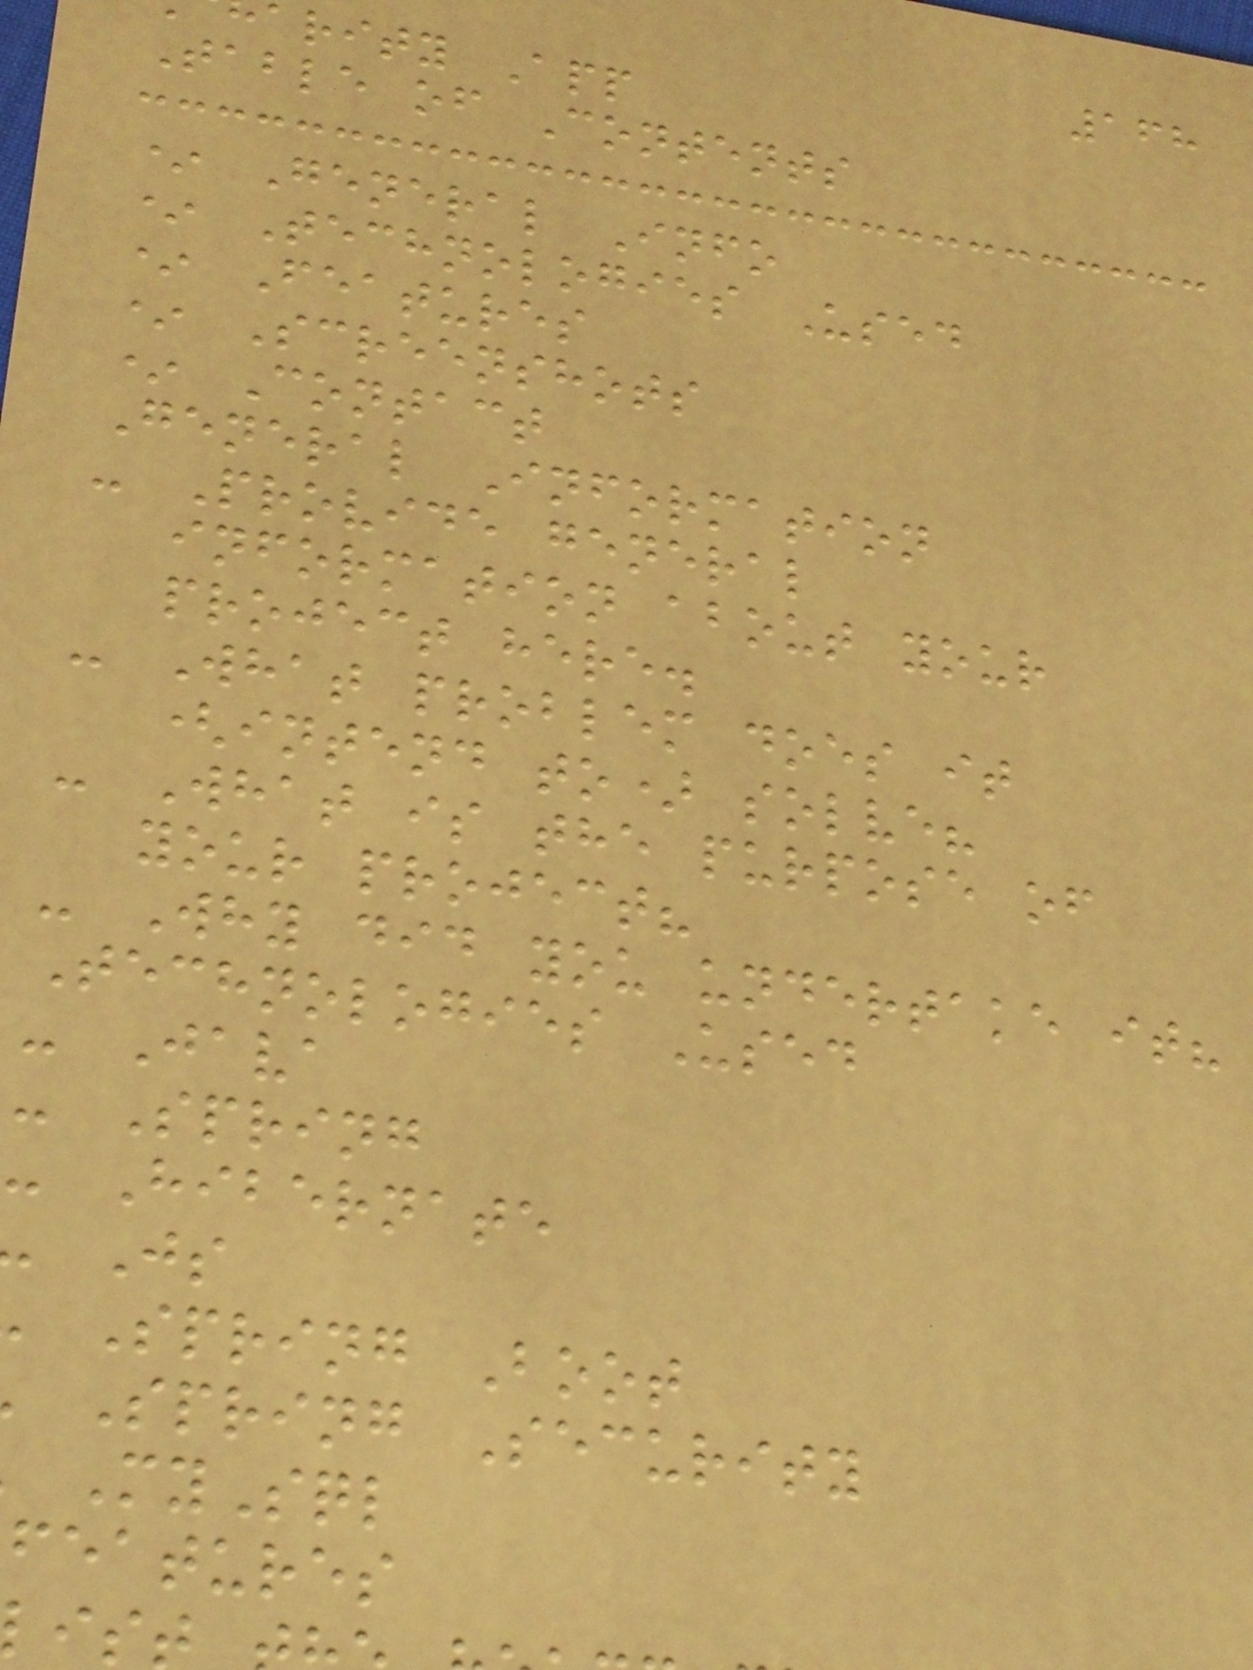168
arity App
Table of Contents
* General Info
* Technologies Used
* Features
* Screenshots
* Contact
General Information
- Provide general
information about your
project here.
- What problem does it
(intend to) solve?
- What is the purpose of
your project?
- Why did you undertake it?
Technologies Used
- Java
- Spring
- Hibernate
Spring Boot
Spring Security
MySql
features
